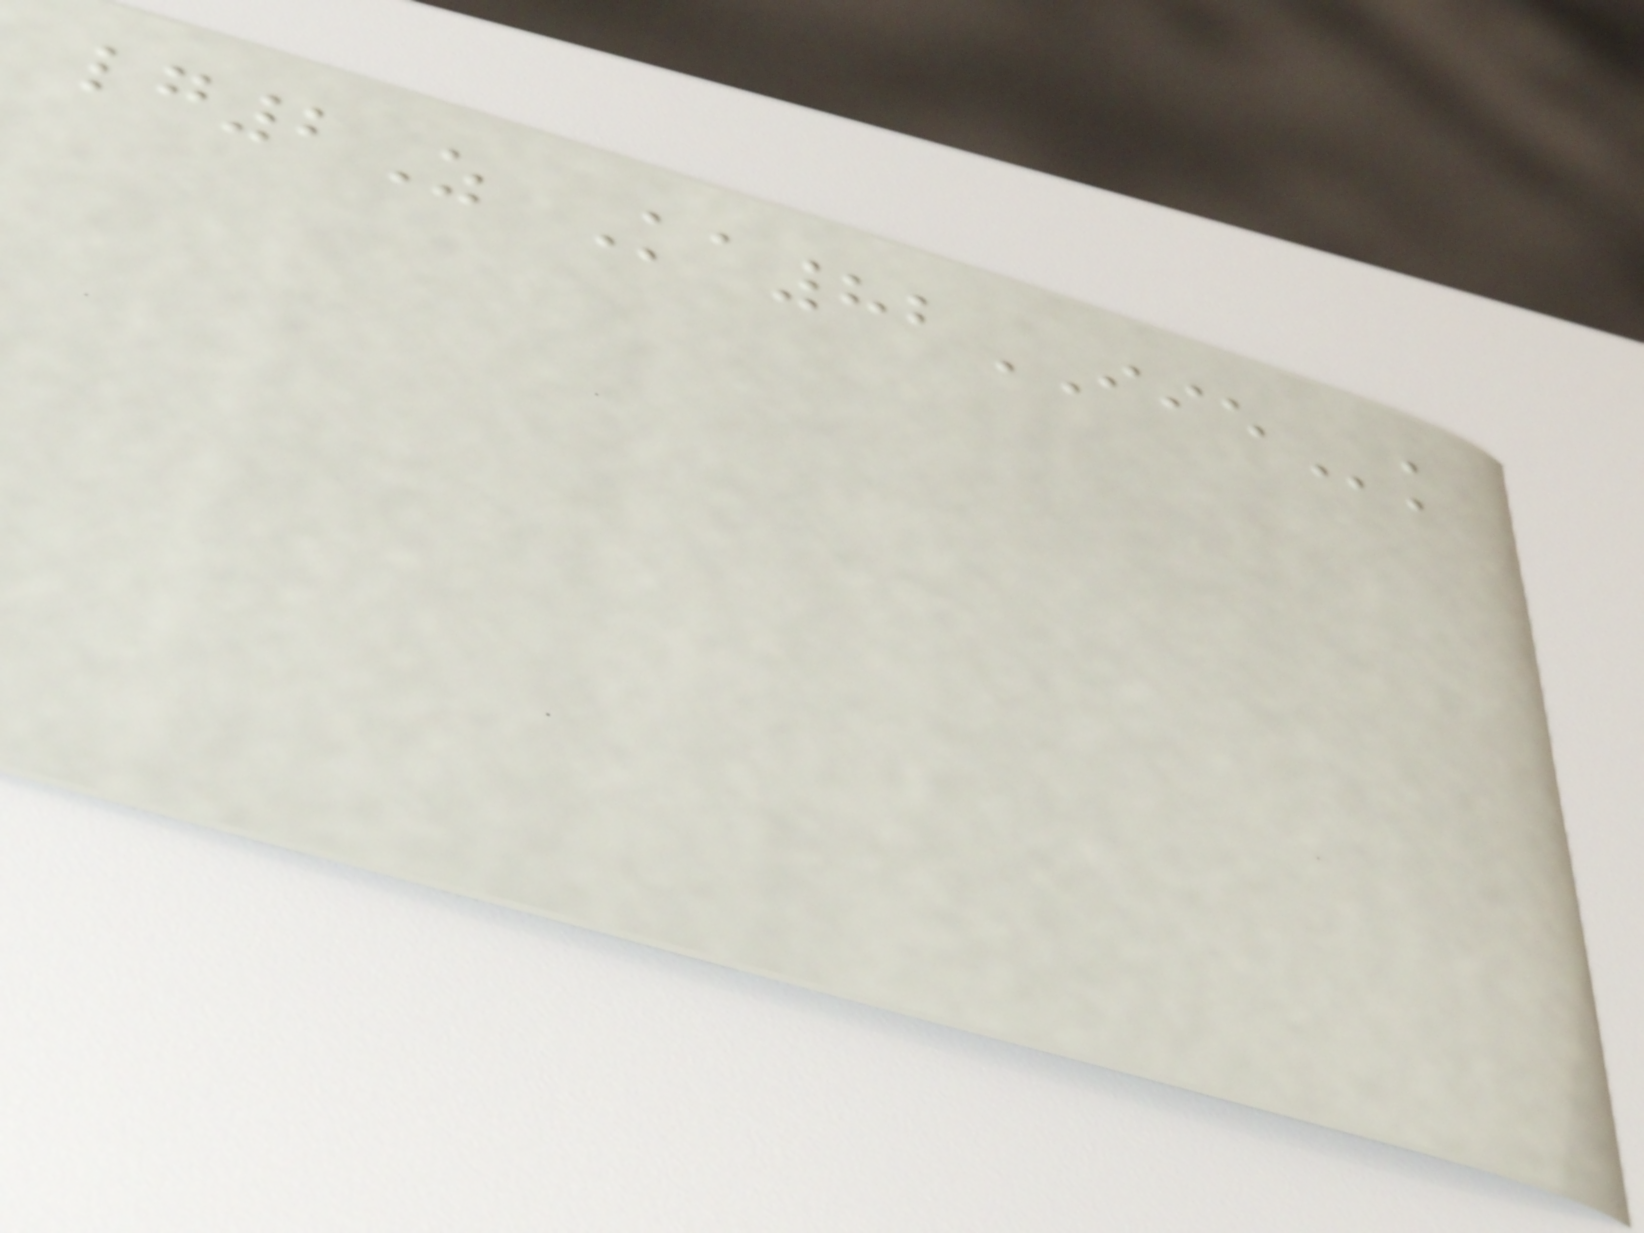lg2Z Ka82IIEk
